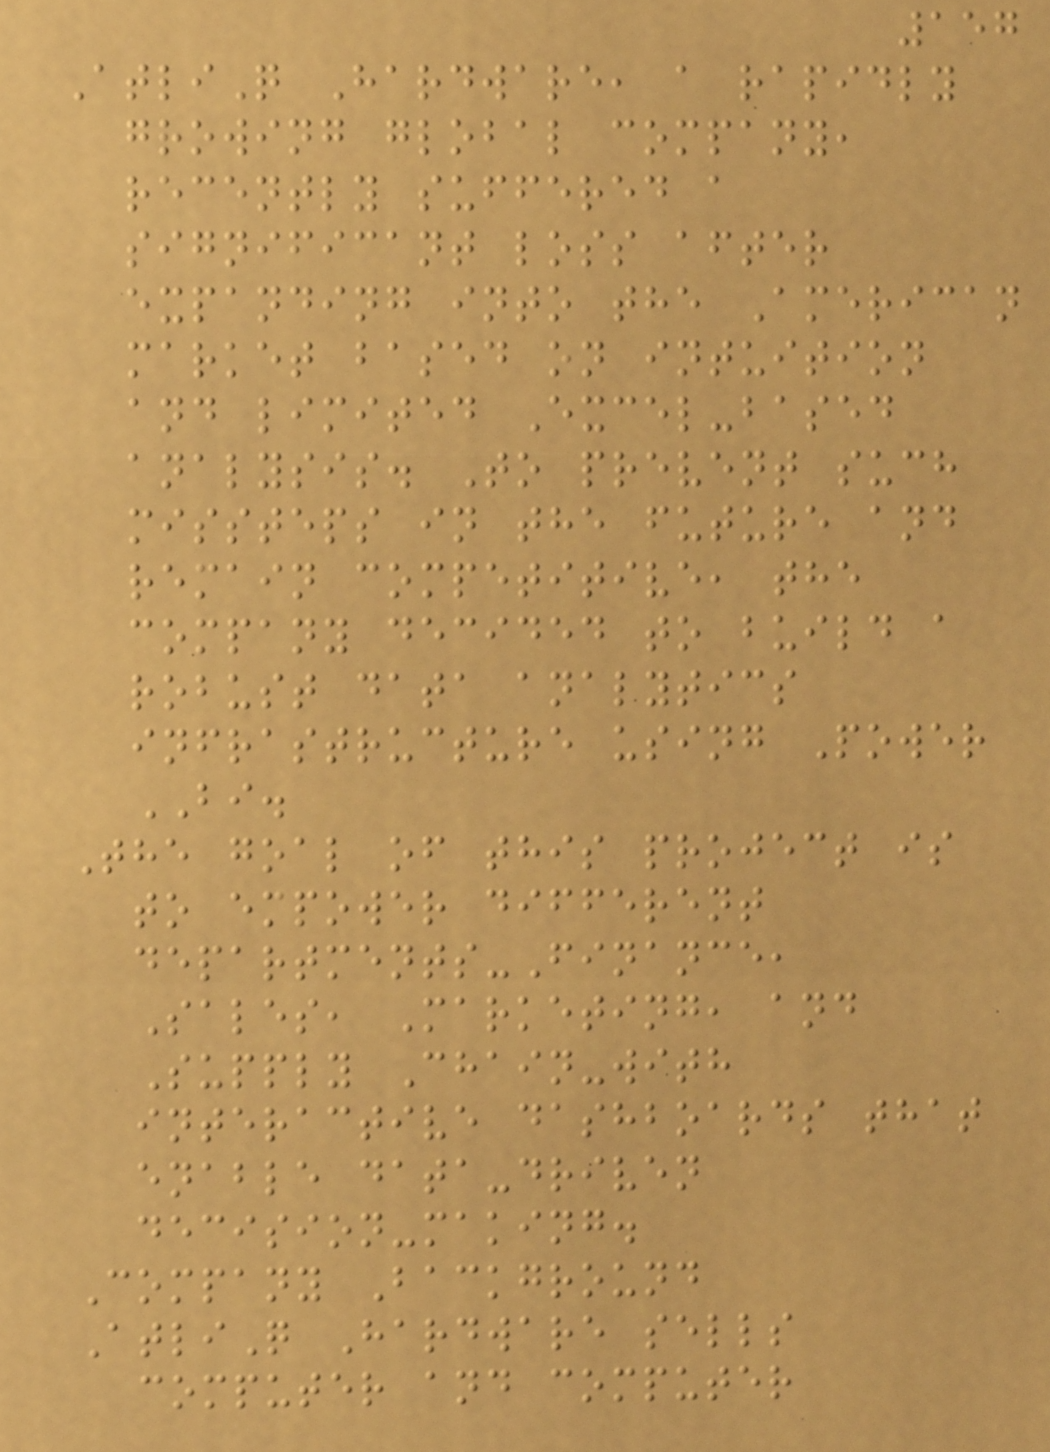157
AtliQ Hardware, a rapidly
growing global company,
recently suffered a
significant loss after
expanding into the American
market based on intuition
and limited Excel-based
analysis. To prevent such
missteps in the future and
remain competitive, the
company decided to build a
robust data analytics
infrastructure using Power
BI.
The goal of this project is
to empower different
departments-Finance,
Sales, Marketing, and
Supply Chain-with
interactive dashboards that
enable data-driven
decision-making.
Company Background
AtliQ Hardware sells
computer and computer
